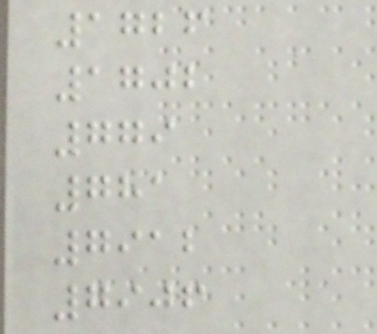1726
1702
779
781
7912
7906
